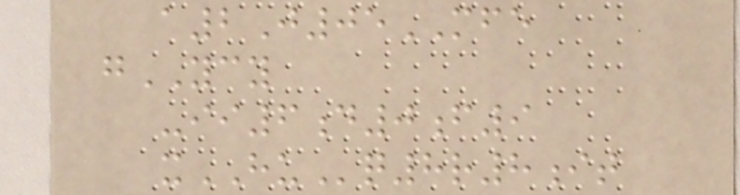a2J05MFE
gYCY
-ii6d0f9
xHUq8r8it
